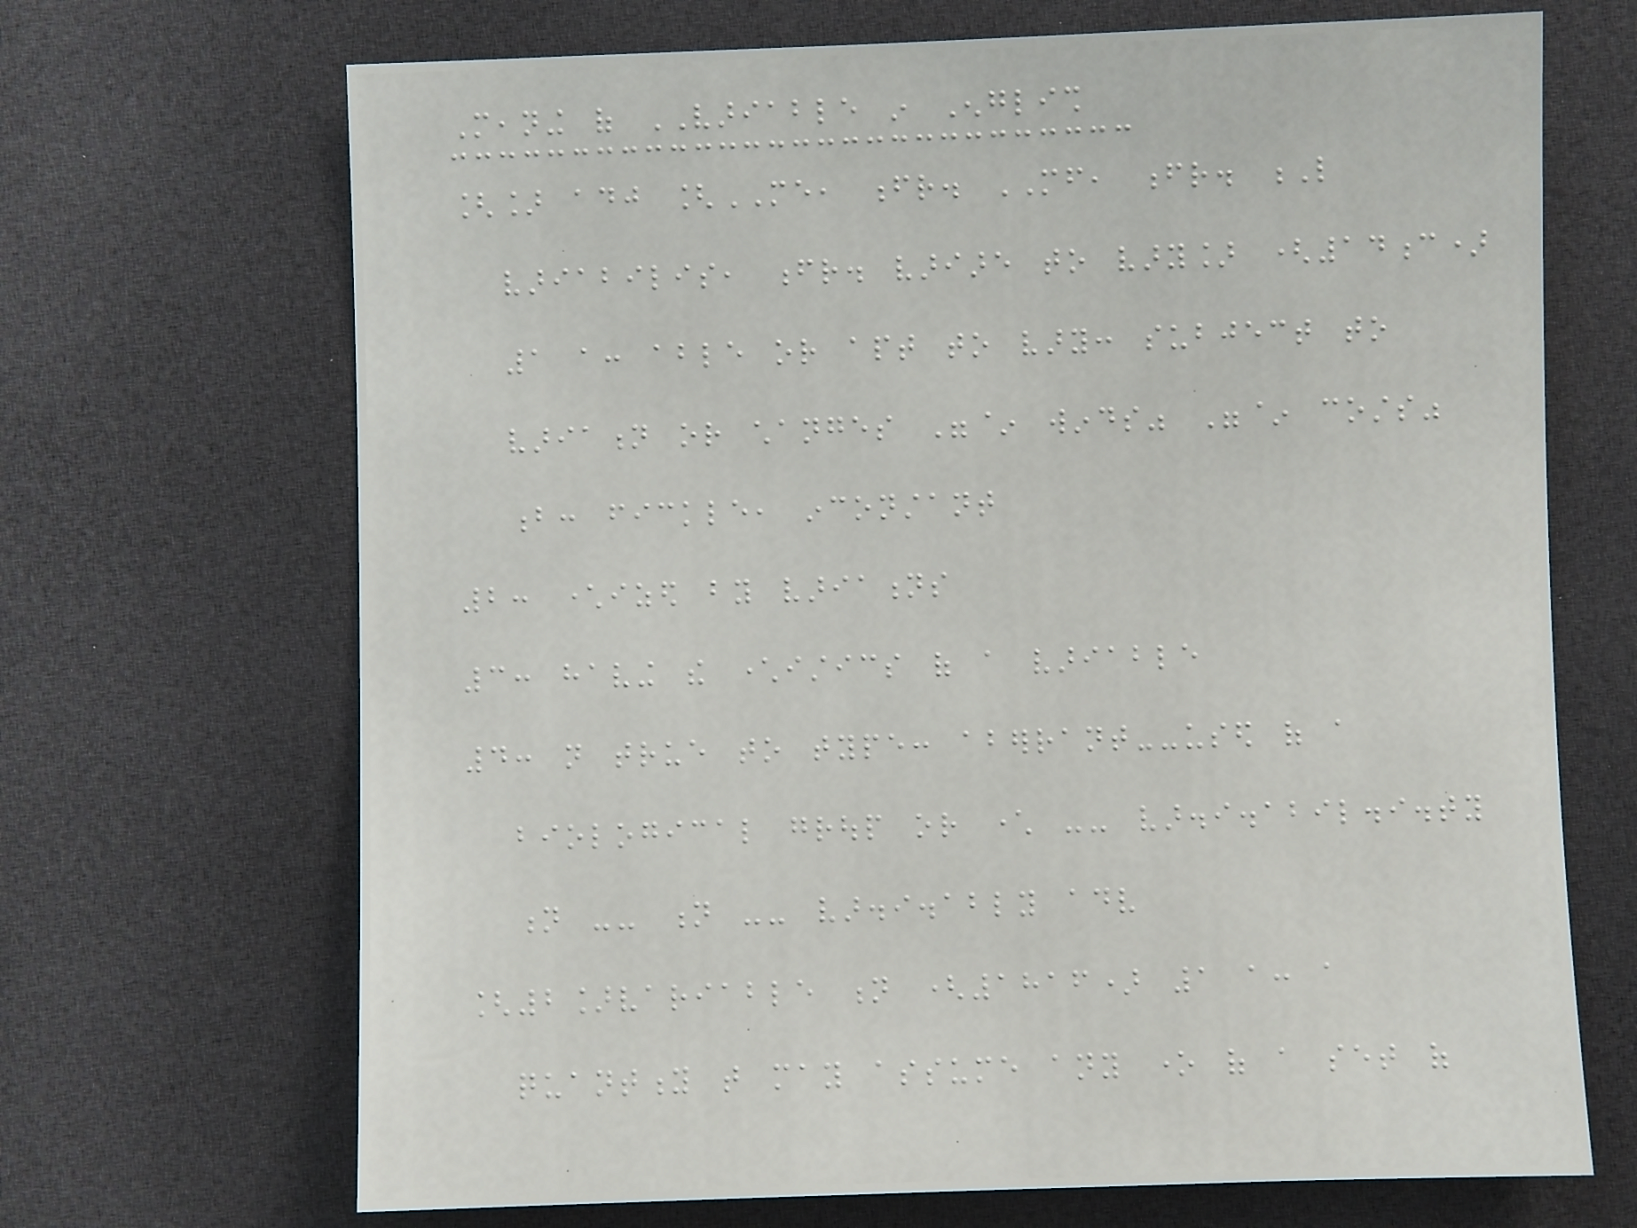Meaning of VARIABLE in English
[] adj [ME, fr. MF, fr. L
variabilis, fr. variare to vary] (14c)
1 a: able or apt to vary: subject to
variation or changes "~ winds" "~ costs"
b: fickle, inconstant
2: characterized by variations
3: having the characteristics of a variable
4: not true to type: aberrant--used of a
biological group or character -- var.i.abil.i.ty
n -- n -- var.i.ably adv
[2]variable n (1816) 1 a: a
quantity that may assume any one of a set of
